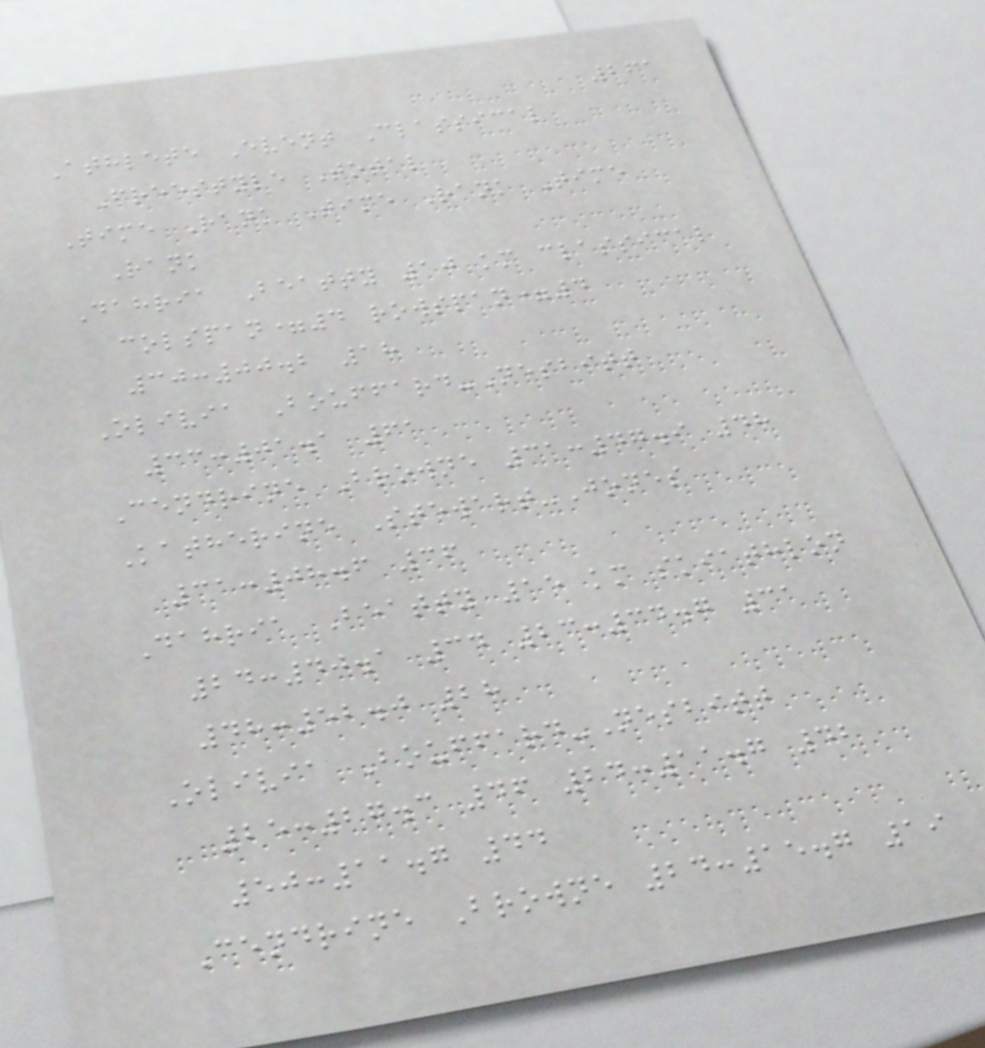261
Athlete Event Classical
Freestyle Total
Time Rank Time Rank Time
Rank
Dahria Beatty 10 km classical
colspan=4 rowspan=4
30:00.2 18
Olivia Bouffard-Nesbitt
33:01.1 61
Cendrine Browne 31:47.9 48
Katherine Stewart-Jones
31:08.6 36
Dahria Beatty 15 km skiathlon
24:40.1 34 23:34.7 31
48:52.0 28
Olivia Bouffard-Nesbitt
25:27.3 46 24:11.7 42
50:11.7 44
Cendrine Browne 24:15.7 19
